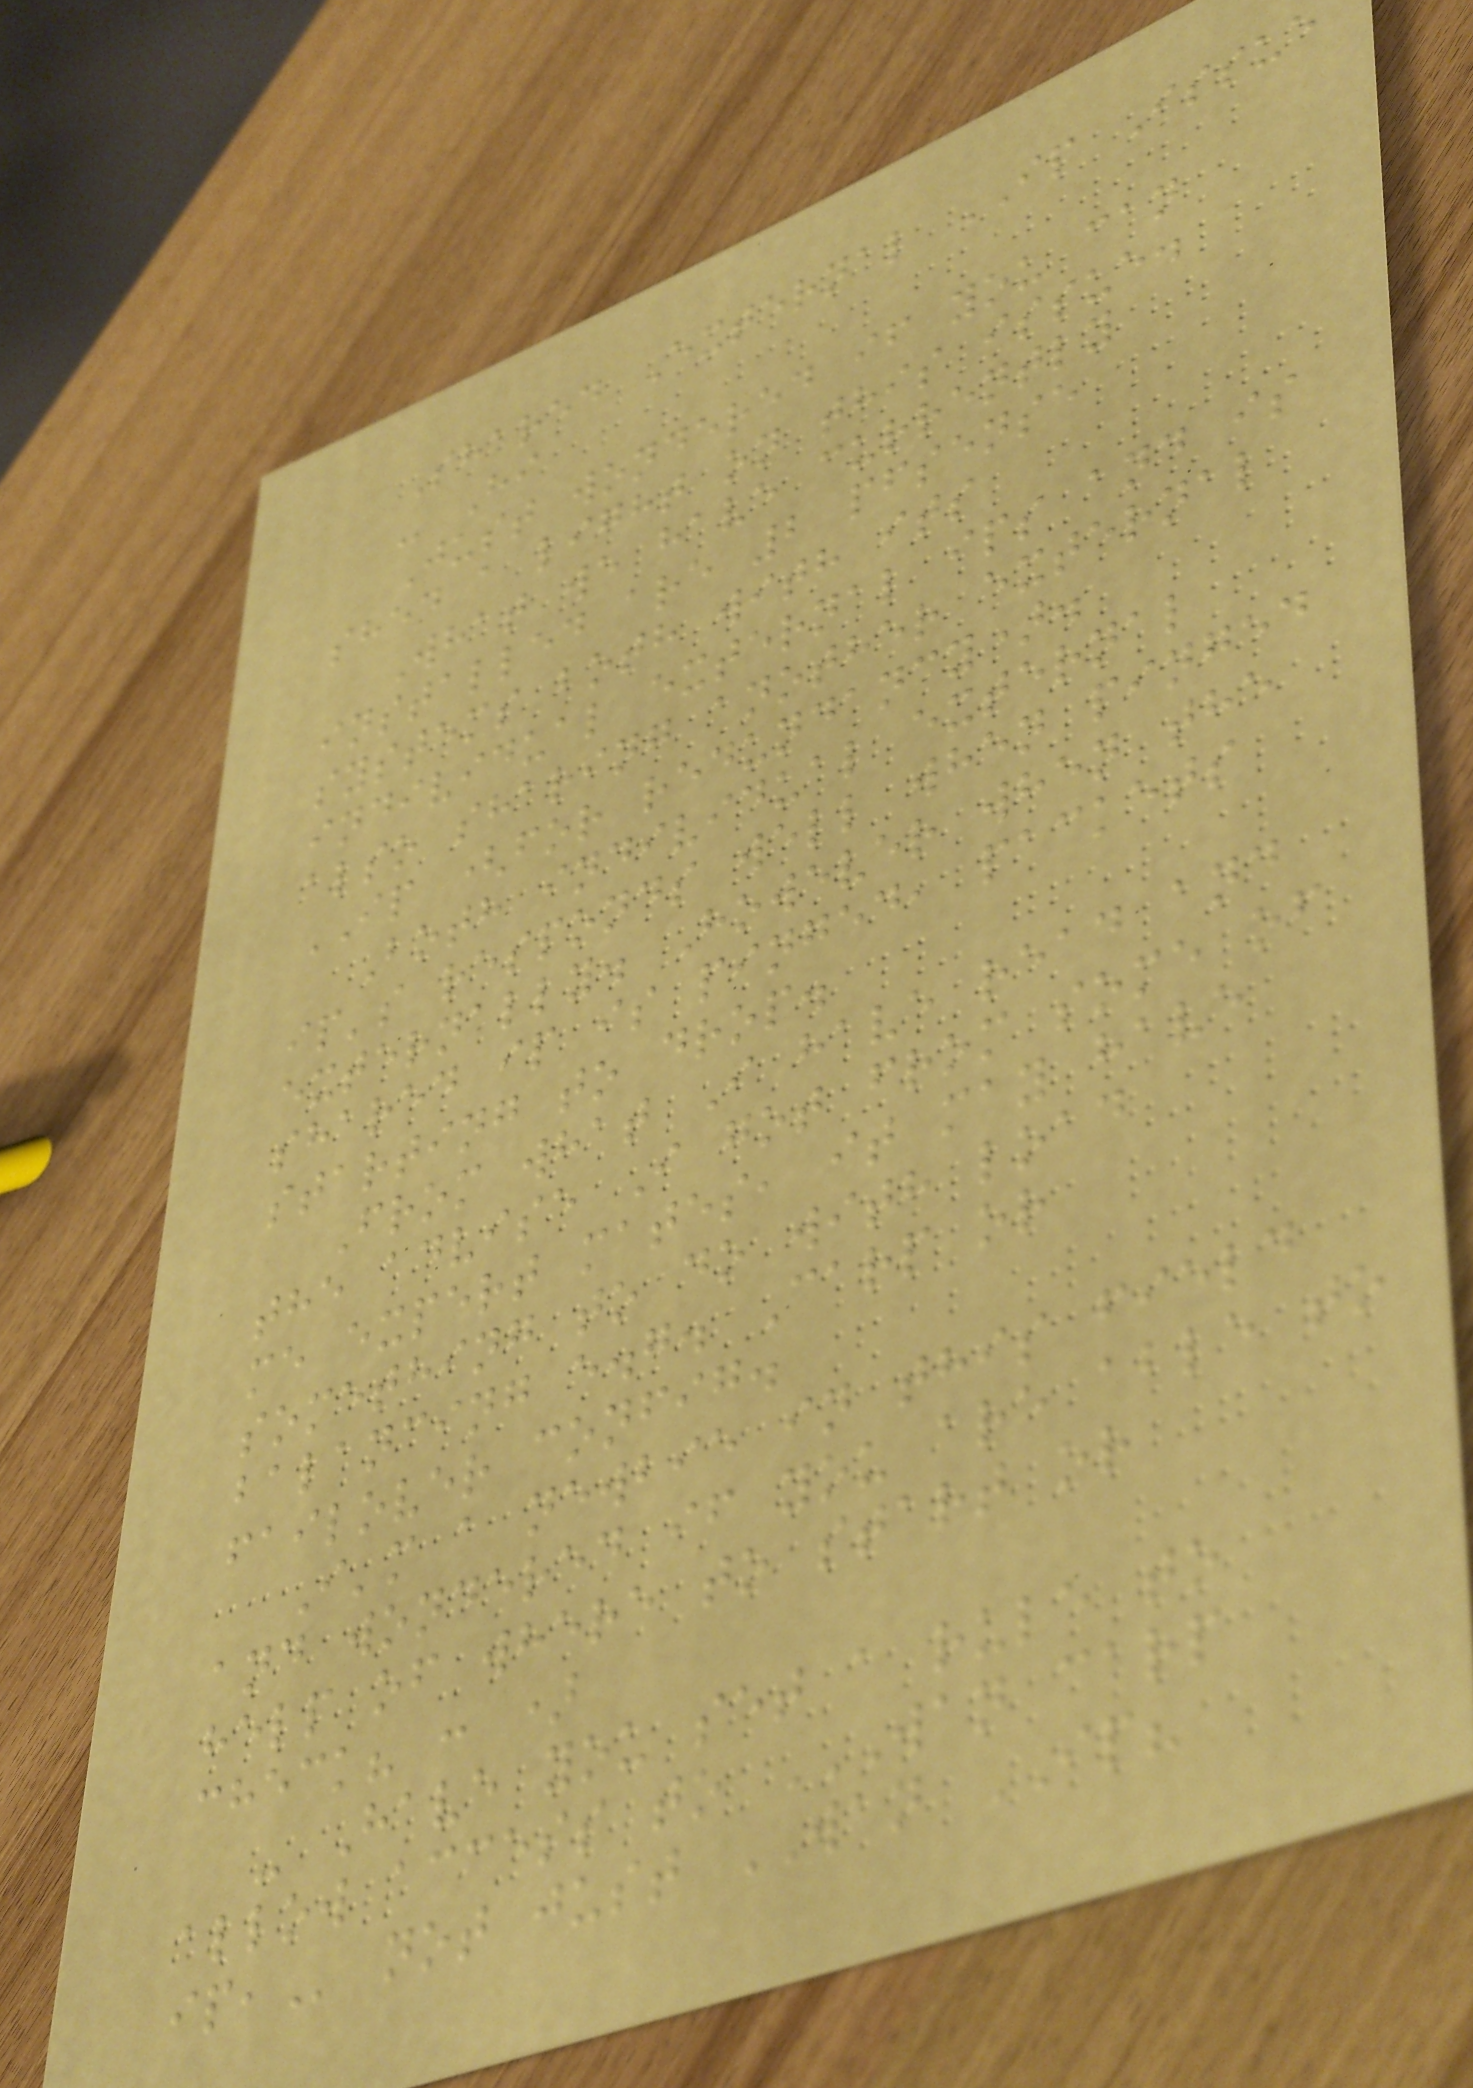Shared External IP Issue
- Hi
Just wondered if you can
shed a light on this issue.
What we have currently
installed are 2 pfsense
systems both with its
individual external ips and is
also sharing another external
IP (for redundancy).
Both individual external
ip's responds well when pinged
externally. However when the
shared ip is pinged, packets
starting to drop.
From what I have read and
the advise I got from some of
me expert mates, it may have
something to do with load
balancing e.g. Carp or
failover config.
I'm a newbie in this field
and wondered if you are able to
help of where to start or
check? : )
- Have you set a rule to
allow access to WAN CARP
IP, not just WAN IP?
